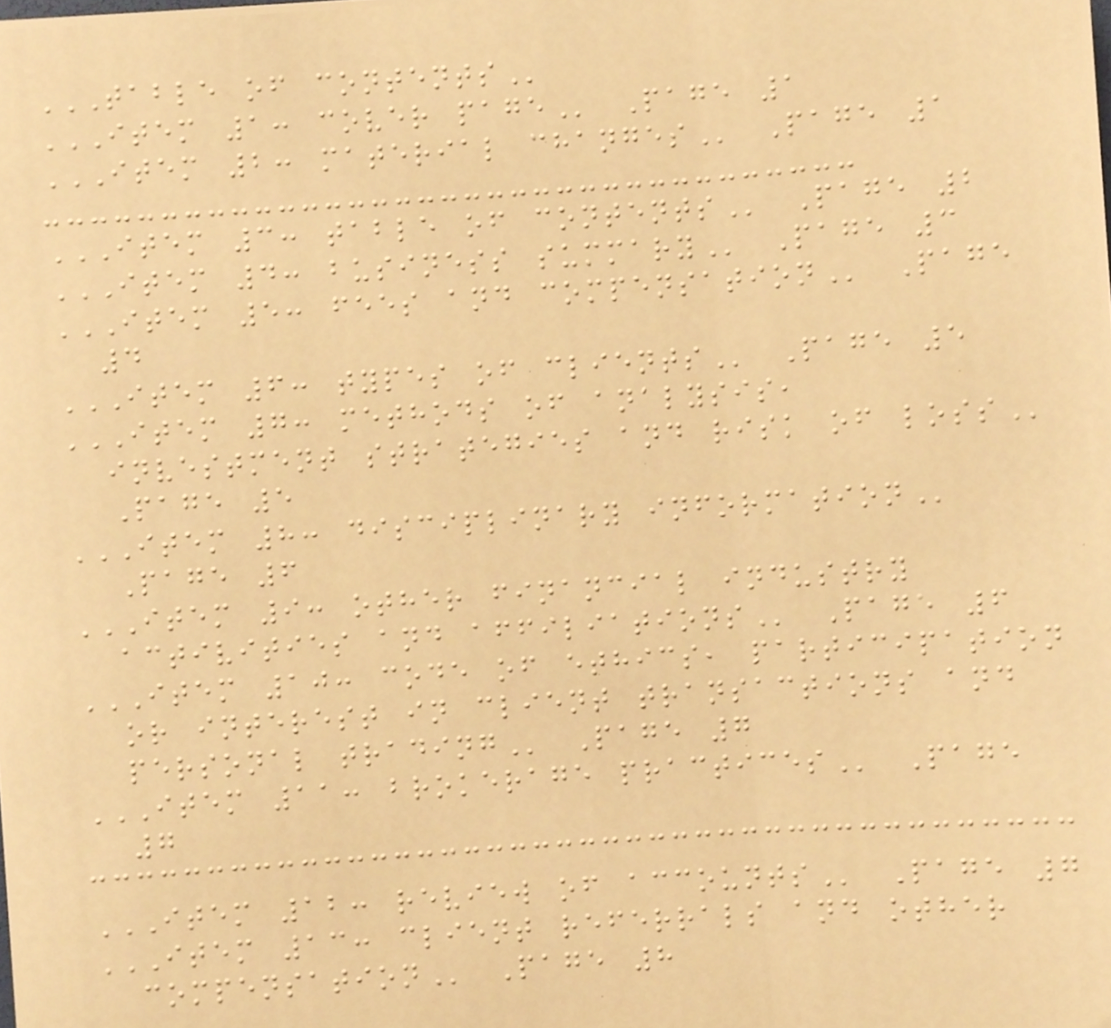TABLE OF CONTENTS
ITEM 1: COVER PAGE Page 1
ITEM 2: MATERIAL CHANGES Page 1
ITEM 3: TABLE OF CONTENTS Page 2
ITEM 4: BUSINESS SUMMARY Page 3
ITEM 5: FEES AND COMPENSATION Page
4
ITEM 6: TYPES OF CLIENTS Page 5
ITEM 7: METHODS OF ANALYSIS,
INVESTMENT STRATEGIES AND RISK OF LOSS
Page 5
ITEM 8: DISCIPLINARY INFORMATION
Page 6
ITEM 9: OTHER FINANCIAL INDUSTRY
ACTIVITIES AND AFFILIATIONS Page 6
ITEM 10: CODE OF ETHICS, PARTICIPATION
OR INTEREST IN CLIENT TRANSACTIONS AND
PERSONAL TRADING Page 7
ITEM 11: BROKERAGE PRACTICES Page
7
ITEM 12: REVIEW OF ACCOUNTS Page 7
ITEM 13: CLIENT REFERRALS AND OTHER
COMPENSATION Page 8
